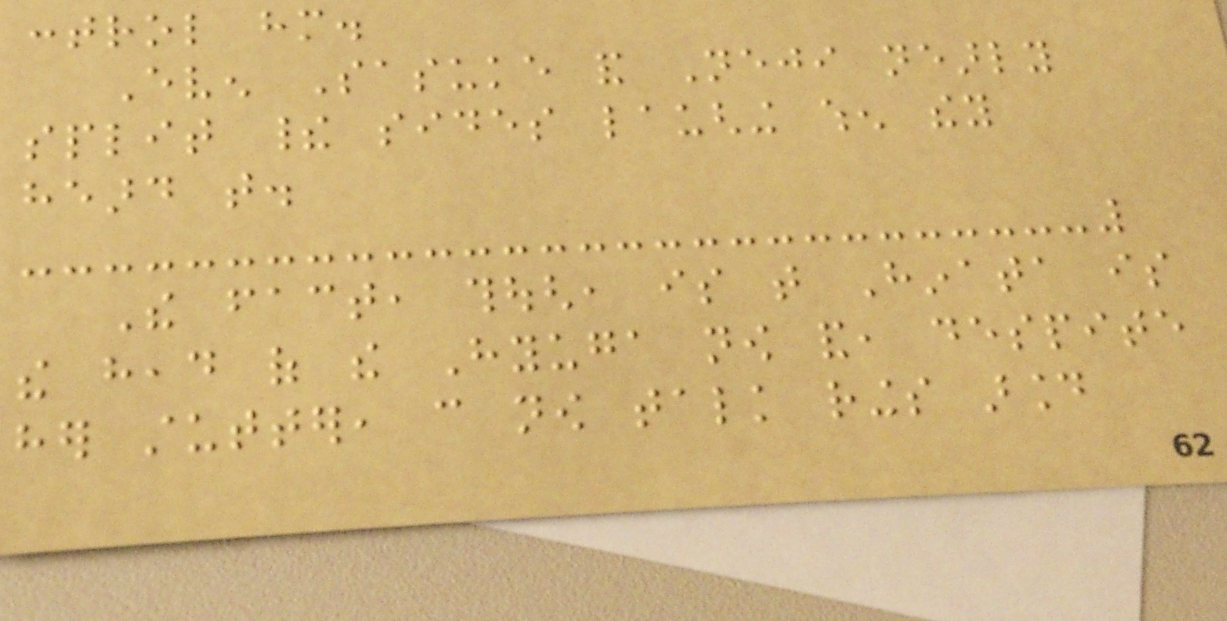control him.
Even Sasuke and Neji nearly
split their sides laughing when they
heard that.
The fact, though, is that Hinata is
the head of the Hyuga now and, despite
her stutter, can now talk rings around
